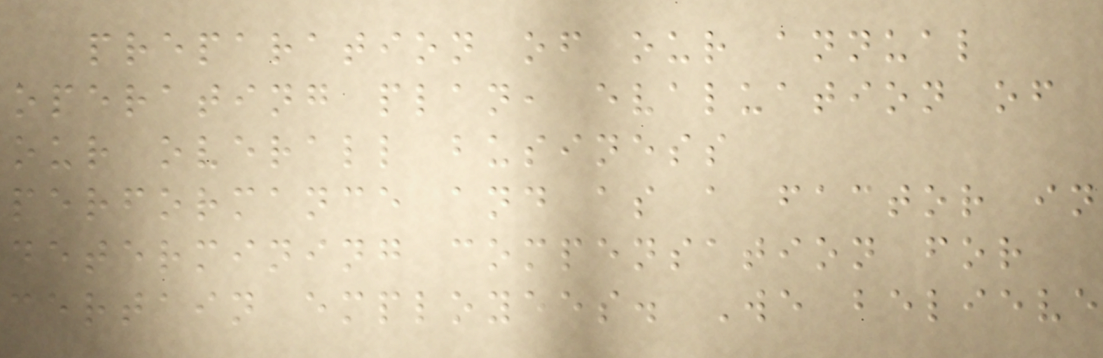preparation of our annual
operating plan, evaluation of
our overall business
performance and as a factor in
determining compensation for
certain employees. We believe
